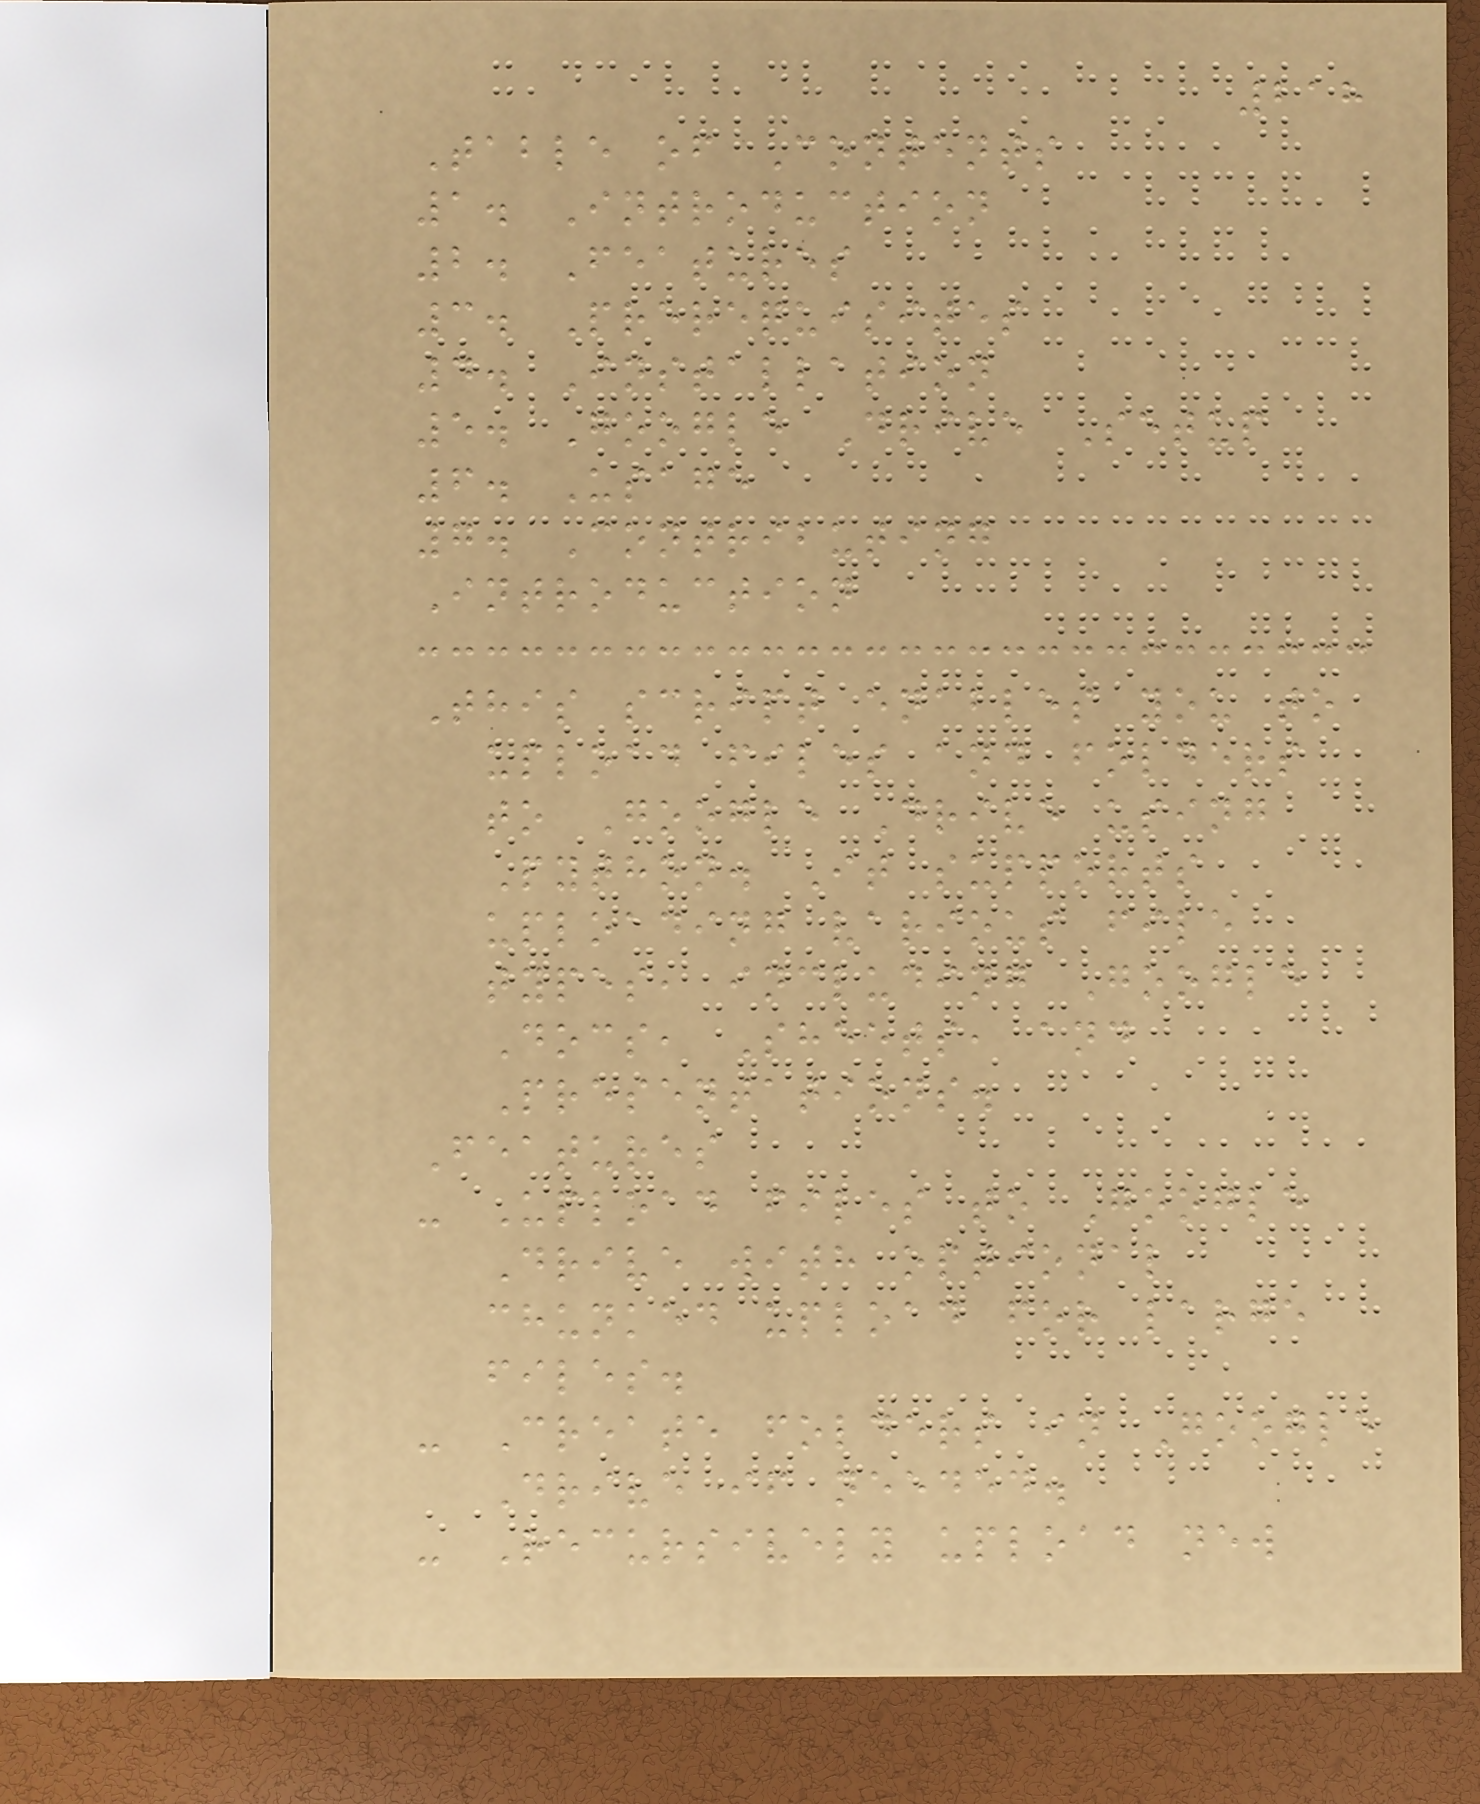218
Table of Contents
1. Introduction
2. Features
3. Prerequisites
4. Installation
5. Google Drive Setup
6. Usage
7. Contributing
Introduction
This script enables you to
upload files and folders
to Google Drive using
Python. It supports
uploading various file
types, including Google
Docs, Sheets, and
Presentations.
Features
- Upload files to Google
Drive with optional
chunked upload for large
files.
- Create folders in Google
Drive if needed.
- Recursively upload new
